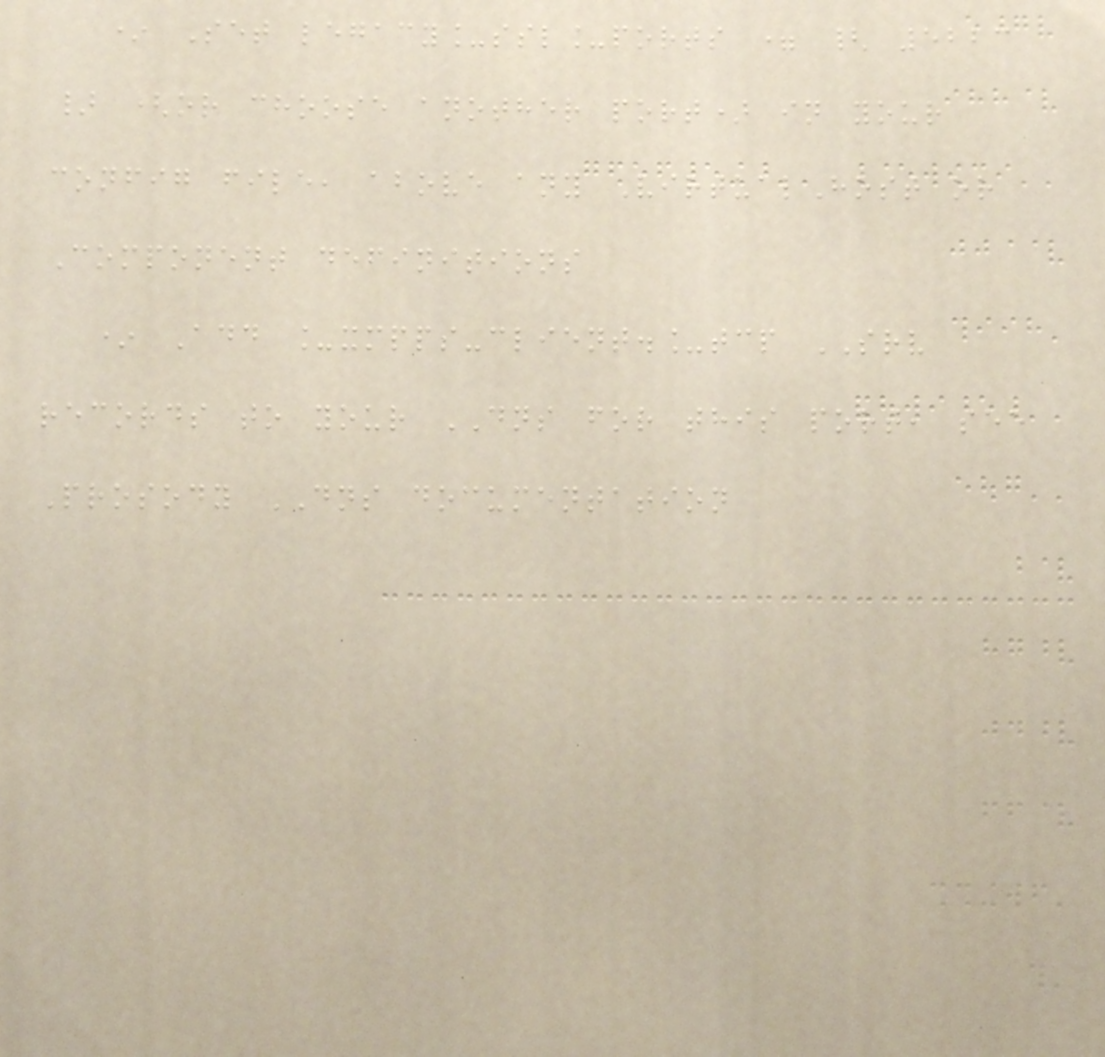* Set legacy_ssl_ports = { 5223
} (or choose another port) in your
config file, above any VirtualHost or
Component definitions
* Add _xmpps-client._tcp SRV
records to your DNS for this port, see
Prosody DNS documentation
